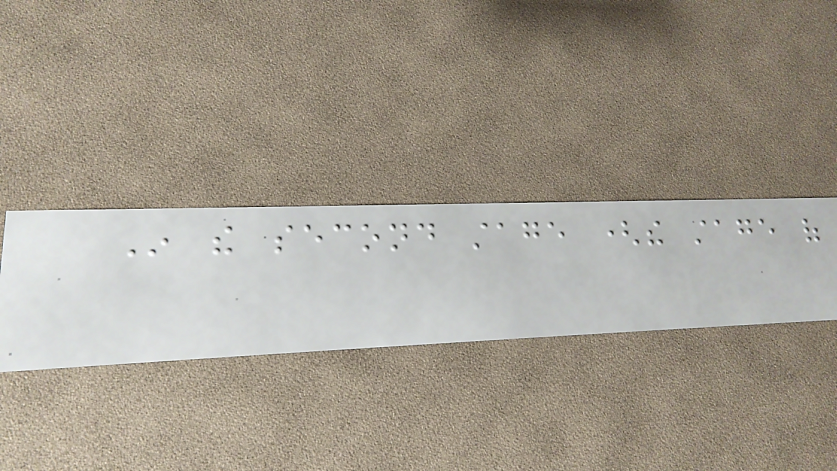In the second stage (the stage of
